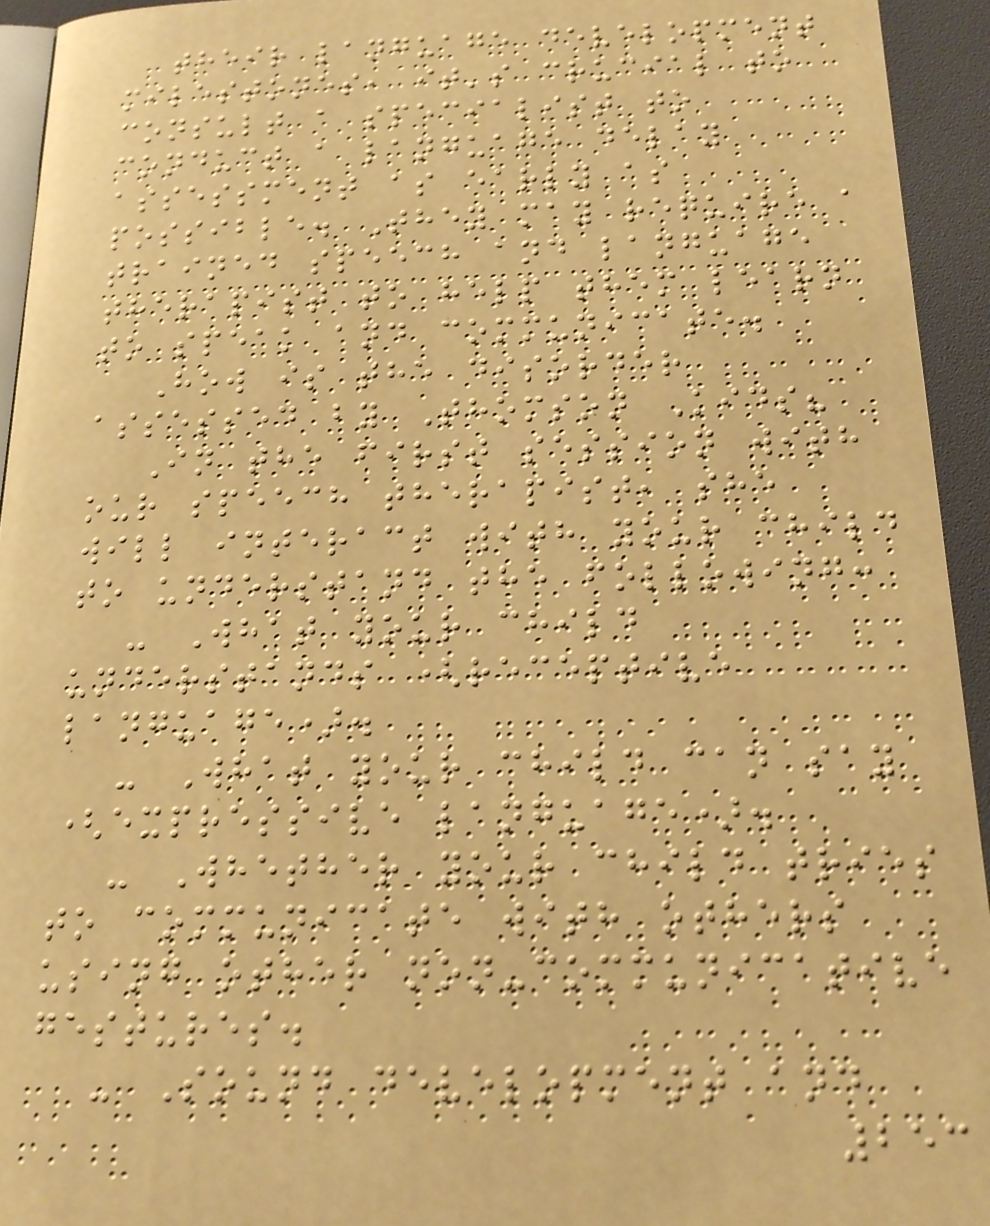their language development
milestones, it's crucial to
consult a specialist to
conduct a language delay
assessment as early as
possible. They may require a
trained speech and language
therapist to help them learn
to speak and communicate.
How is the disorder
assessed by Thomson Kids?
In the first session with
our speech therapist, she
will interact with your child
to understand the following:
- What your child
understands (receptive
language).
- What your child can say
(expressive language).
- Whether your child tries
to communicate with others
using other non-communicative
gestures.
- Sound development and
253
